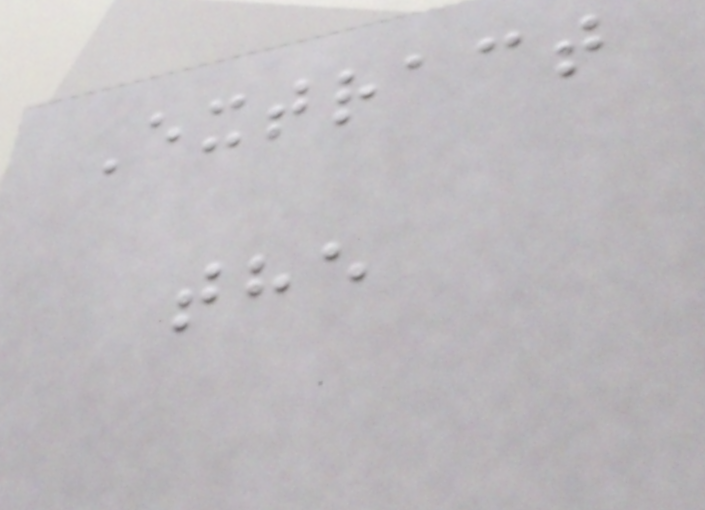Extract
the
